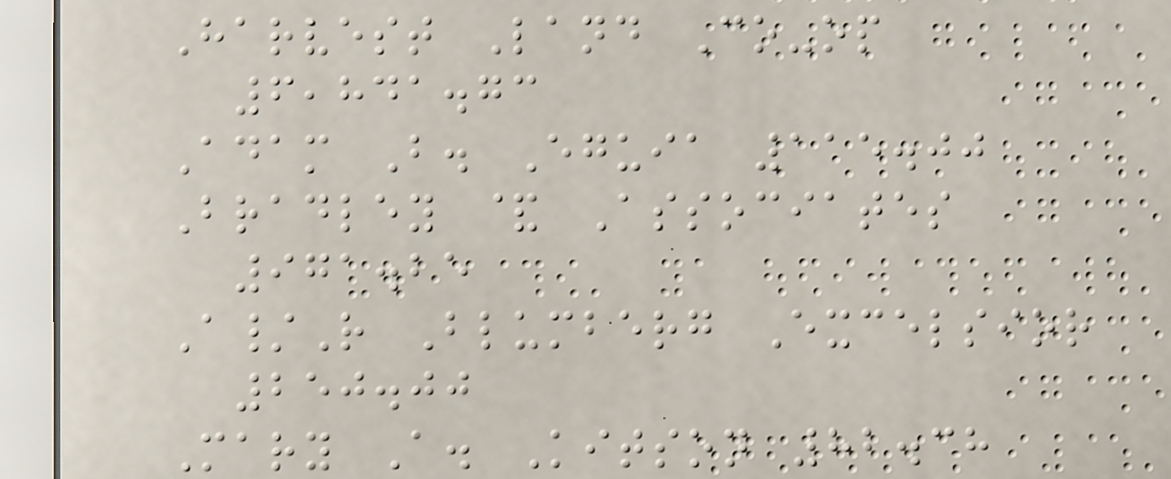Harvest Land Co-op
6,841.73
Adam B. Eguia 115.00
Bradley & Associates
971.25
A/R Blumberg Excelsior
250.00
Mary A. Kitson 82.38
